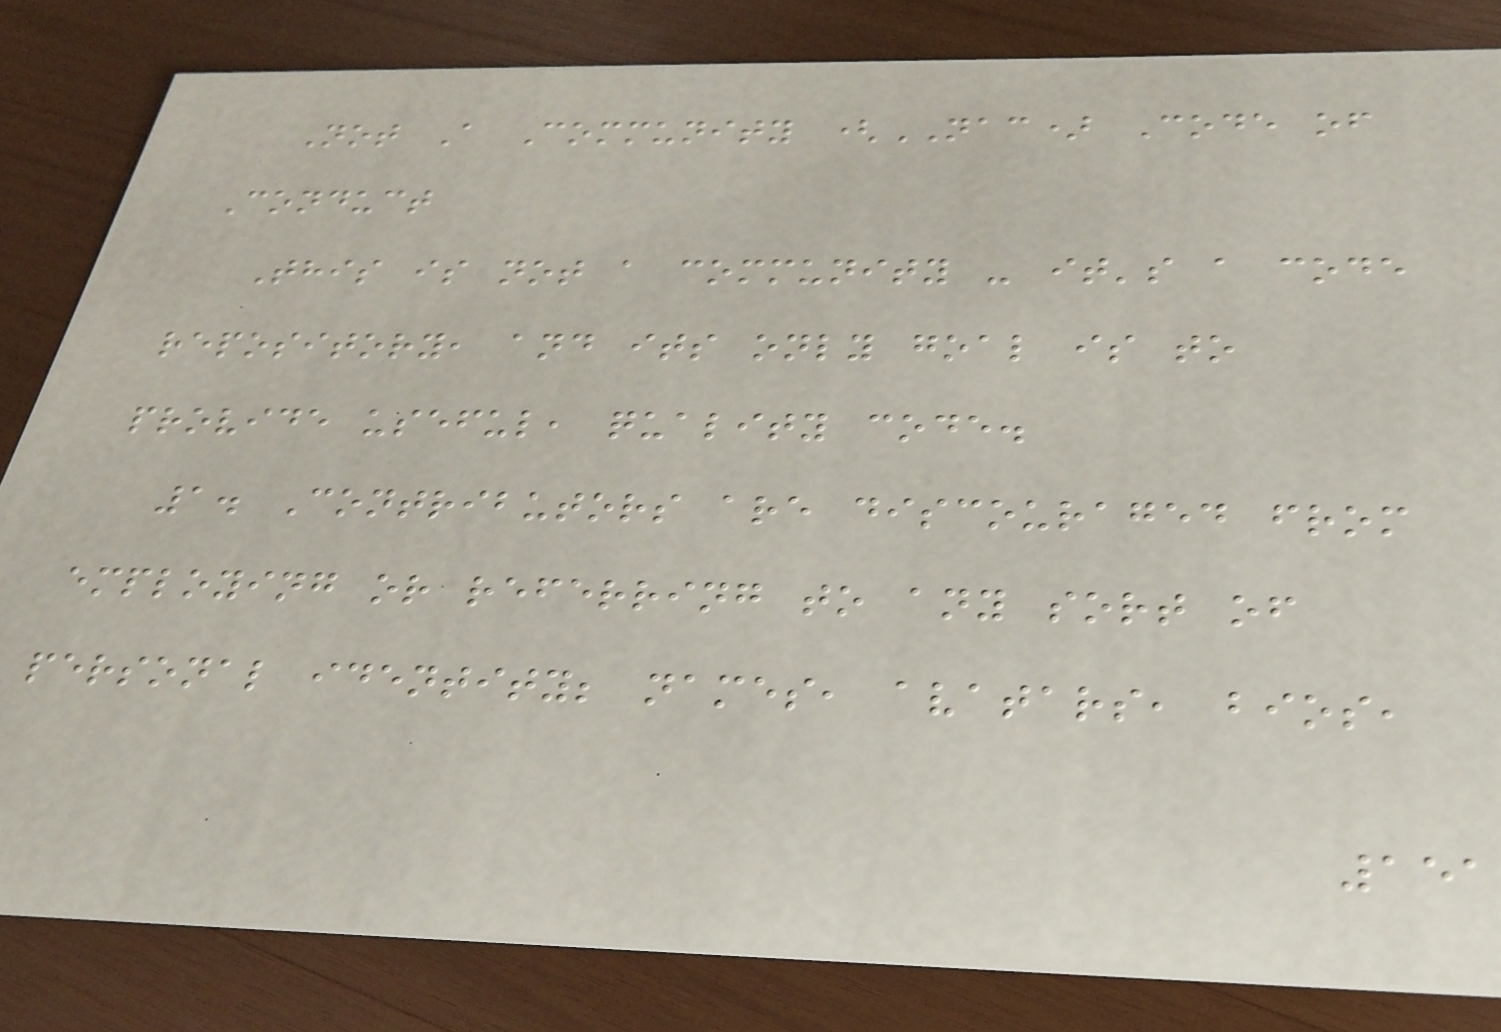Not A Community (NAC) Code of
Conduct
This is not a community - it's a code
repository, and its only goal is to
provide useful, quality code.
1. Contributors are discouraged from
employing or referring to any sort of
personal identity; names, avatars, bios,
151
